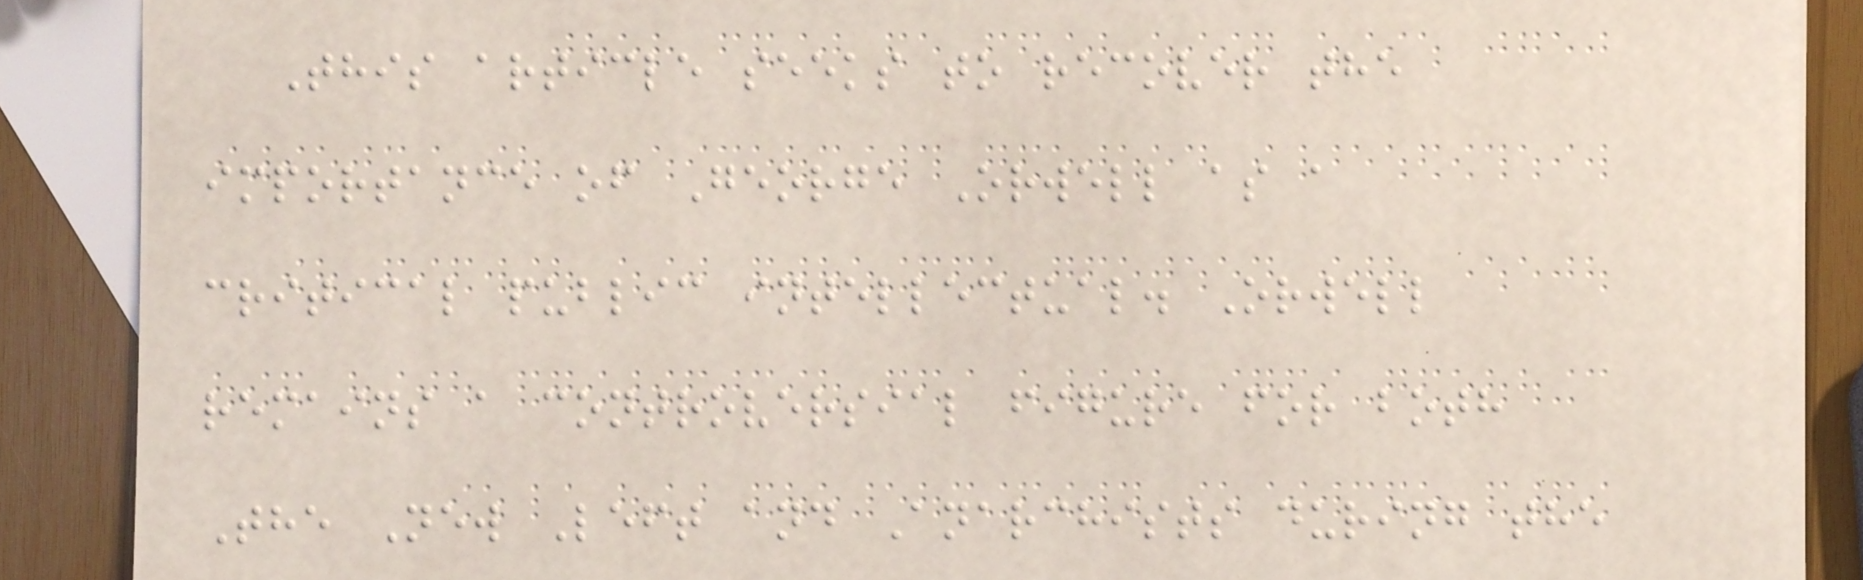This article seeks to recover the
importance of George Orwell as a
critical public intellectual. Orwell
remains a controversial figure for both
The New Left and Anarchists during the
